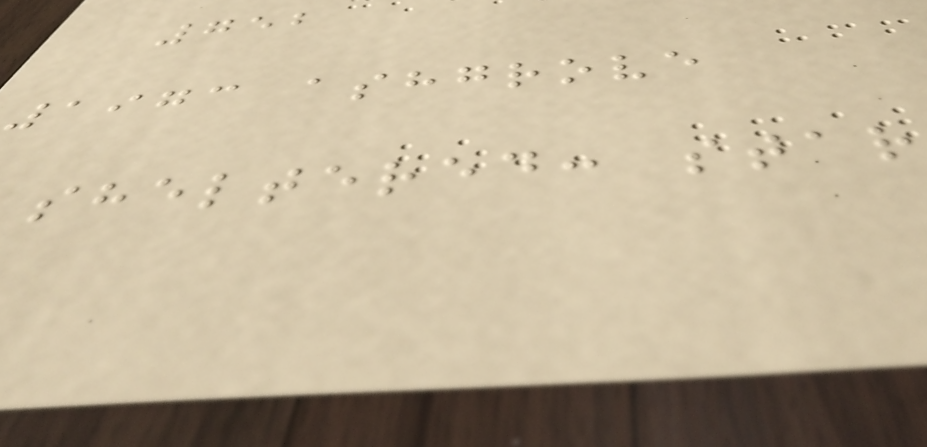752
1973 ashgrove
sheltered: star
